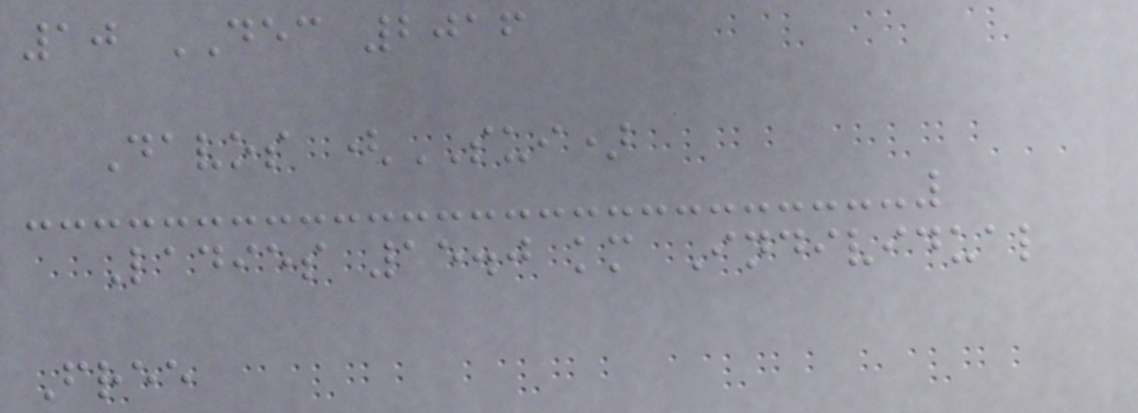10 DEC 2016
Davos (SUI)
Ladies 15.0 km Individual
Free
